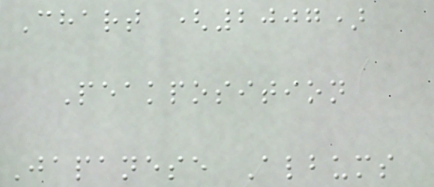Chart (2007)
Peakposition
Japanese Albums
